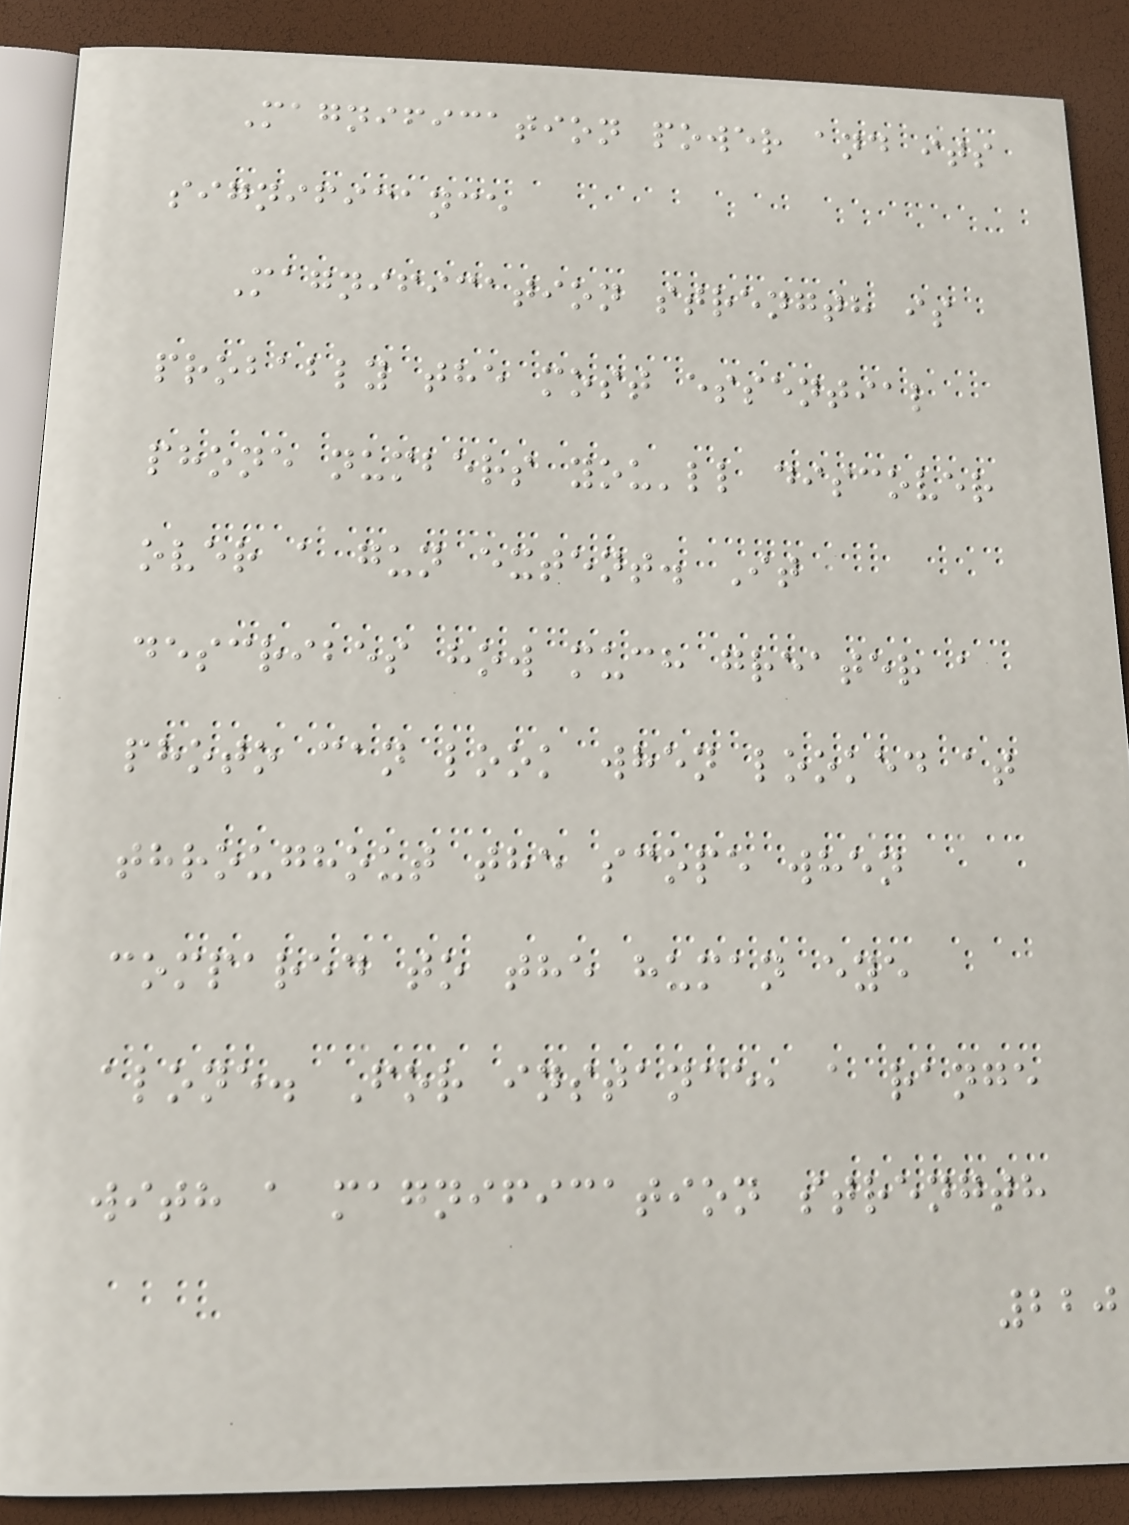Magnification power and its
significance
Magnification strength is
probably the most essential
phone numbers you'll discover
over a gun extent. It
describes how much greater a
photo can look when looked at
throughout the scope when
compared to the human eye
alone. For instance, a range
with a magnification strength
220
